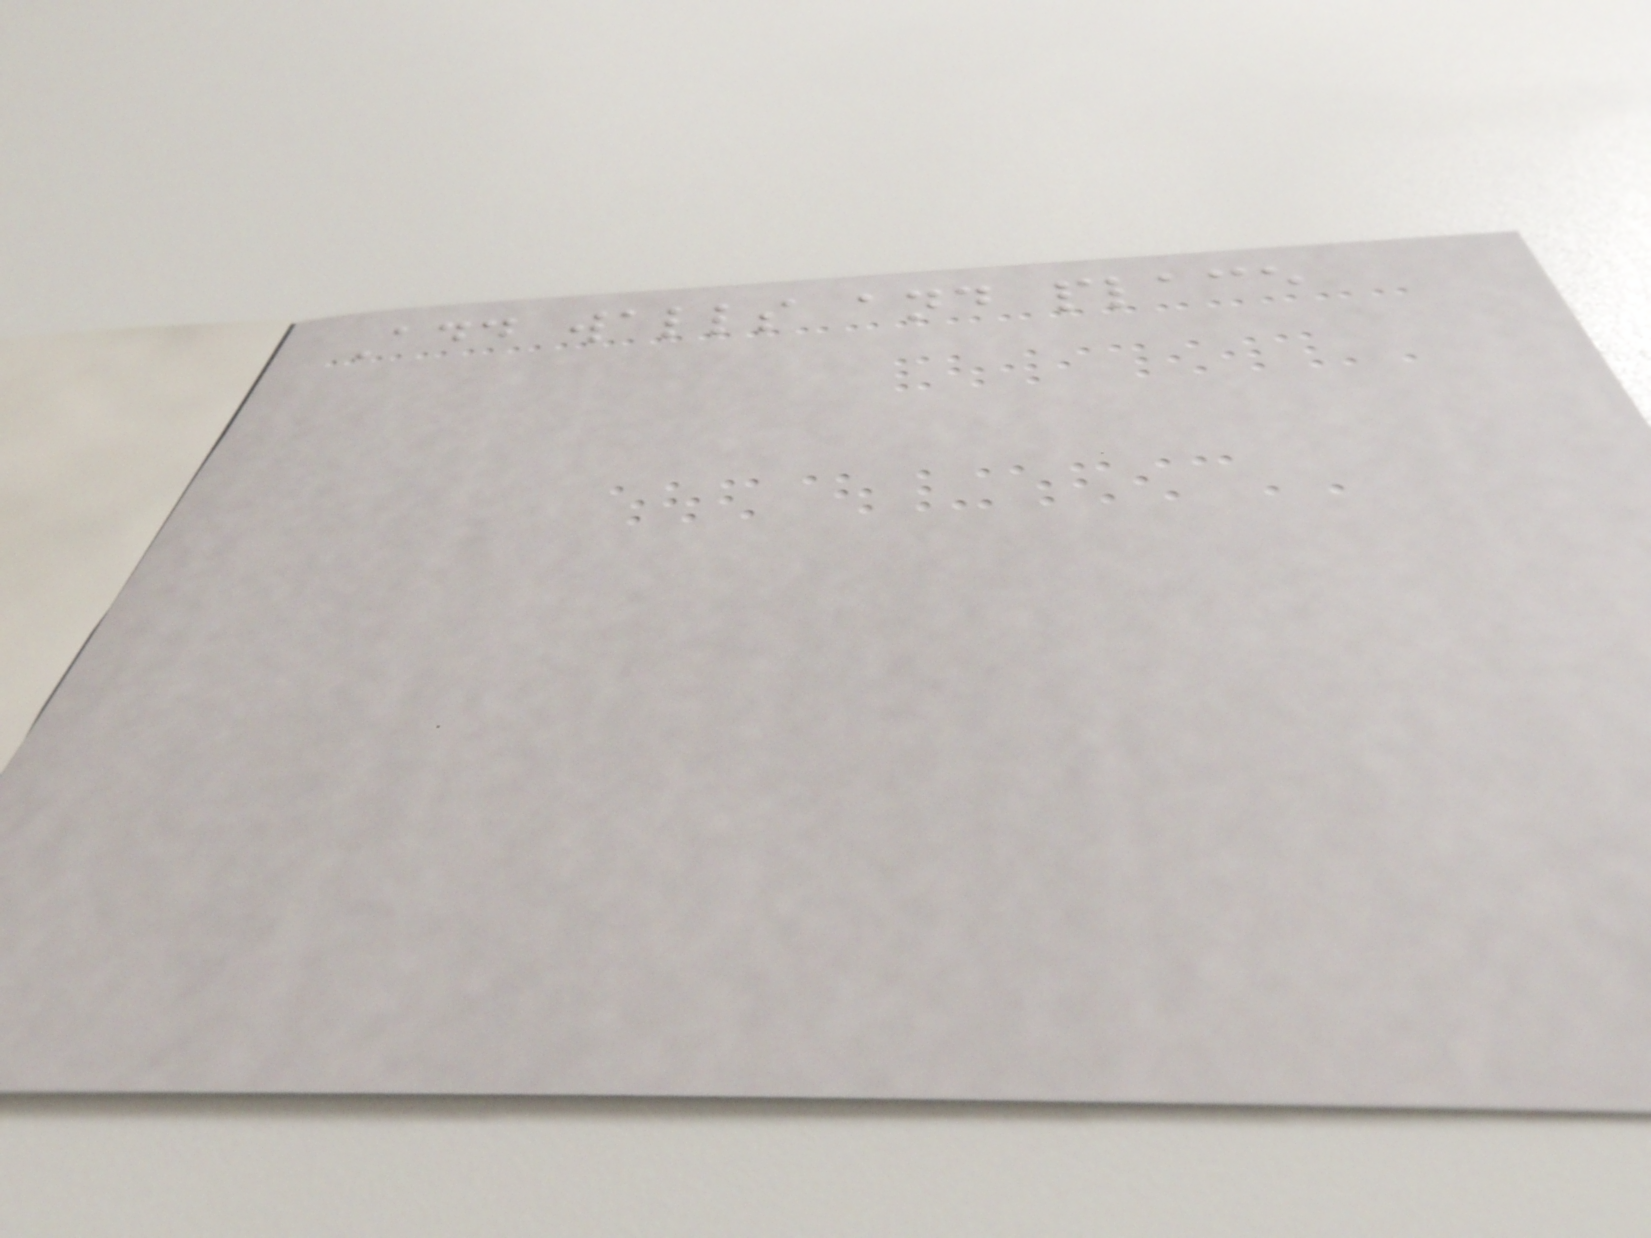Add walls and place
